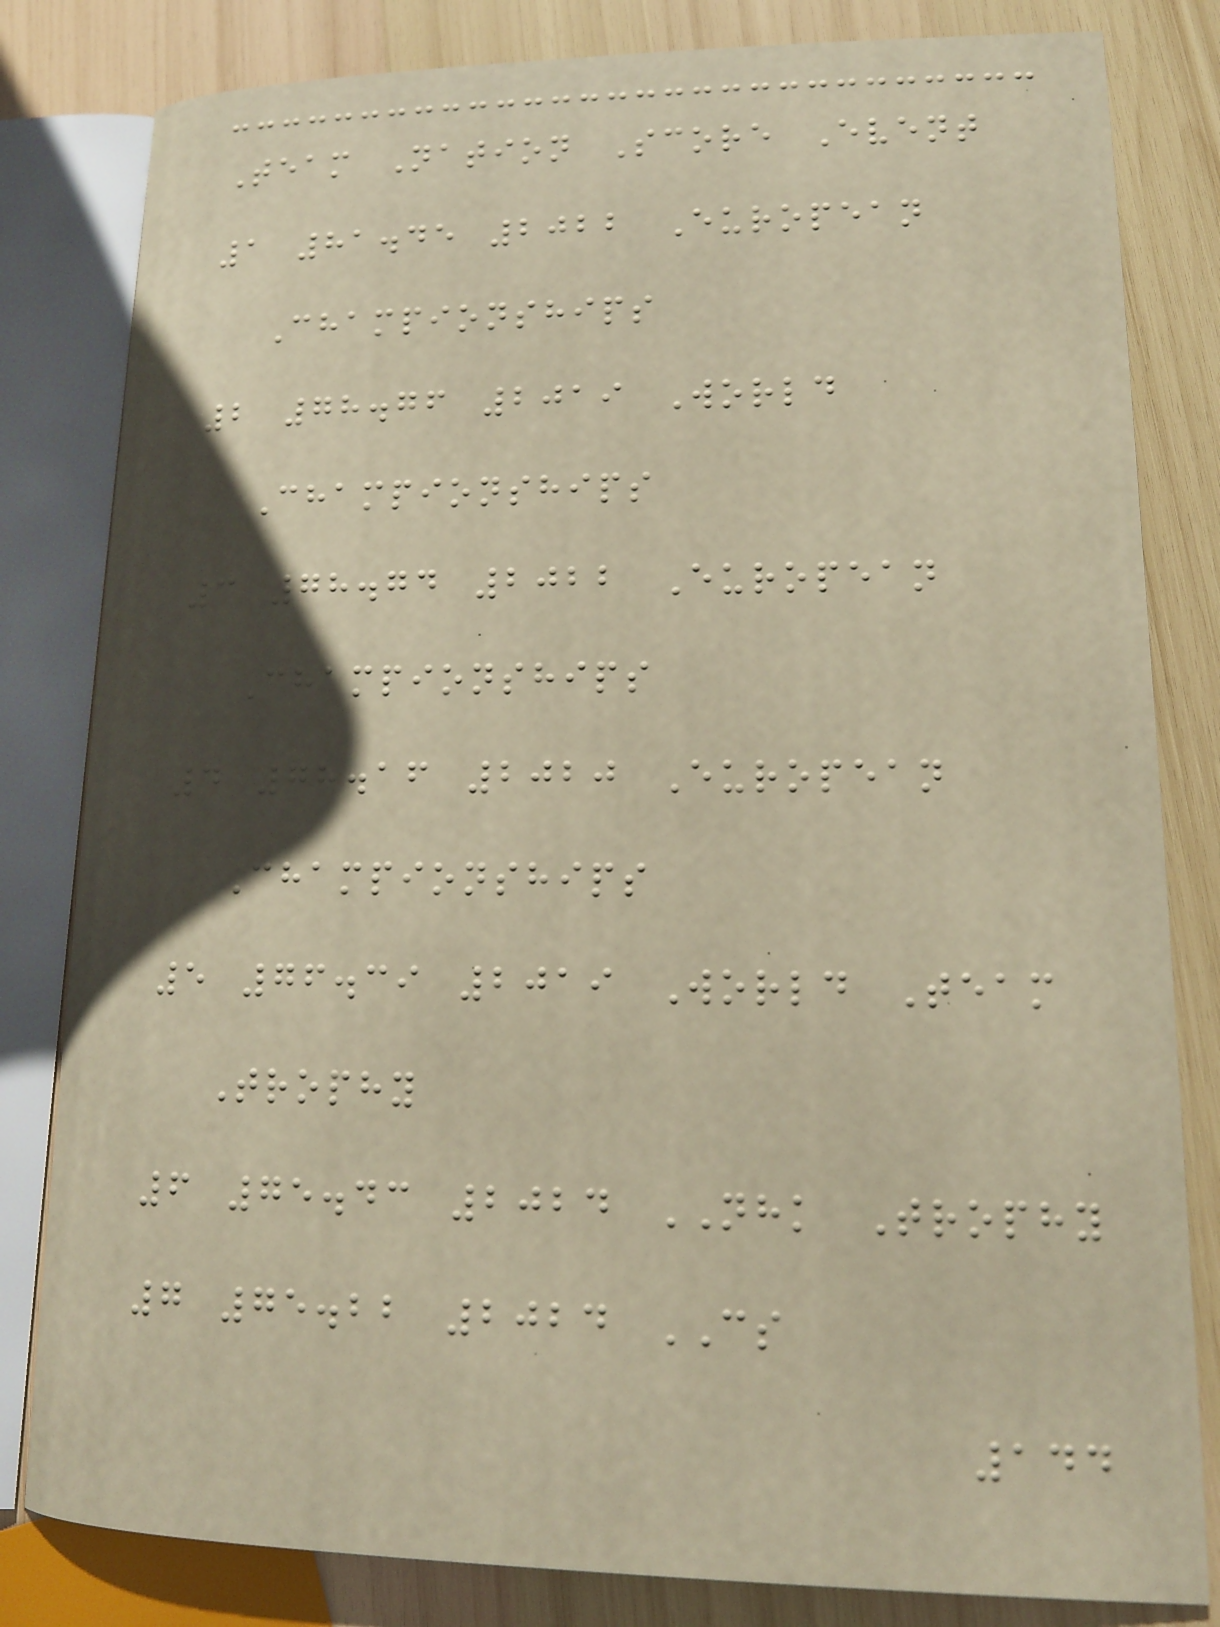Team Nation Score Event
1 81.45 2022 European
Championships
2 78.76 2019 World
Championships
3 78.74 2022 European
Championships
4 78.16 2020 European
Championships
5 76.39 2019 World Team
Trophy
6 75.43 2024 NHK Trophy
7 75.22 2024 CS
144
